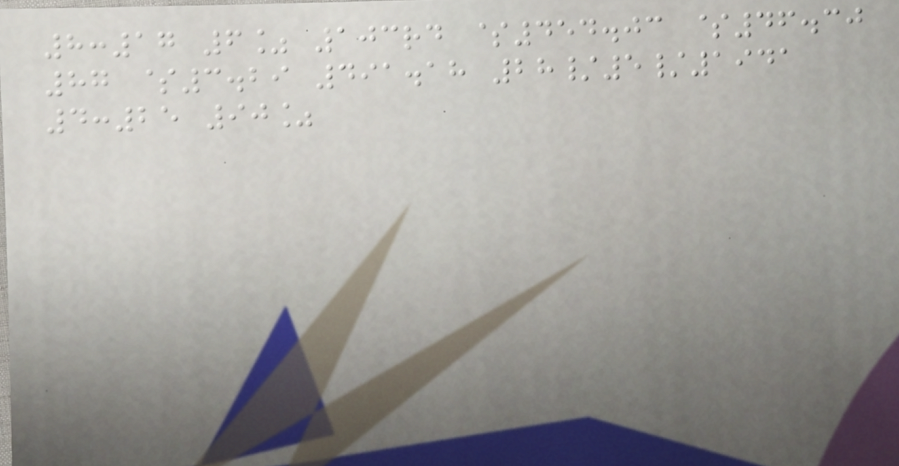8:17 6% 103rd $454.03 $46.30
87 $3.29 491.18 28/5/1941
4:25 90%
